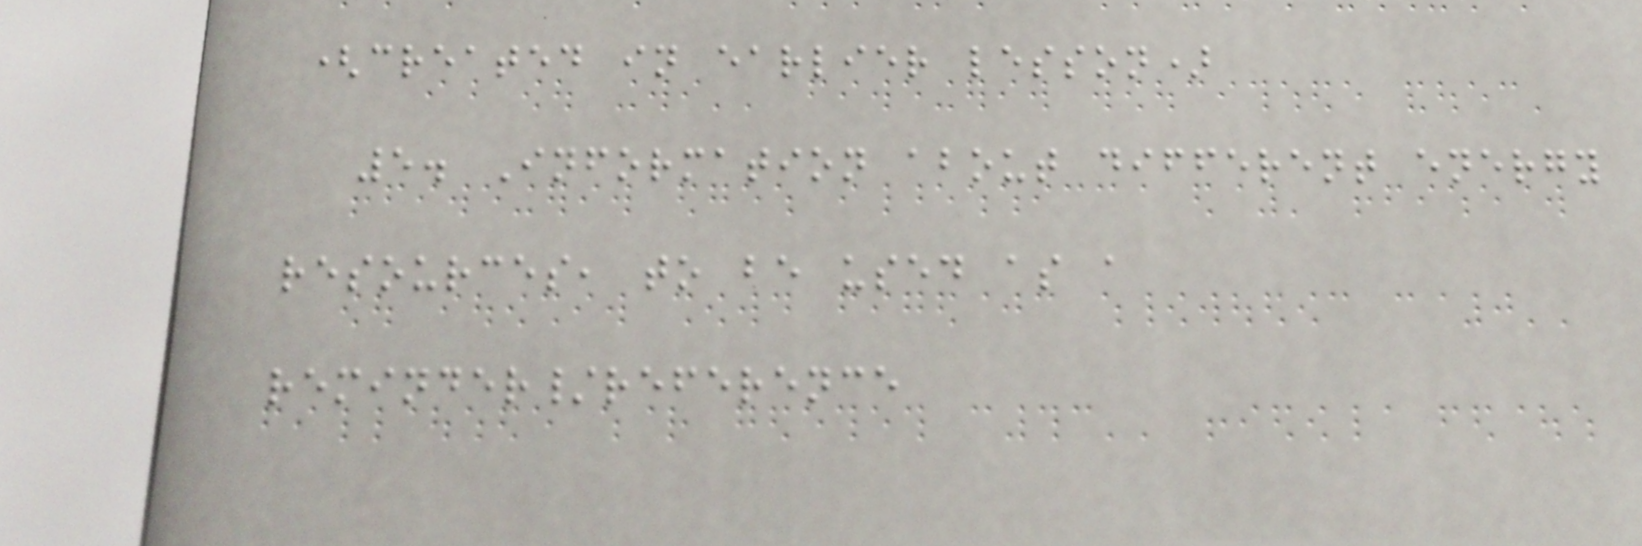(created in earlier lesson)
5. Information about different energy
resources, to be used as a
reminder/reference
